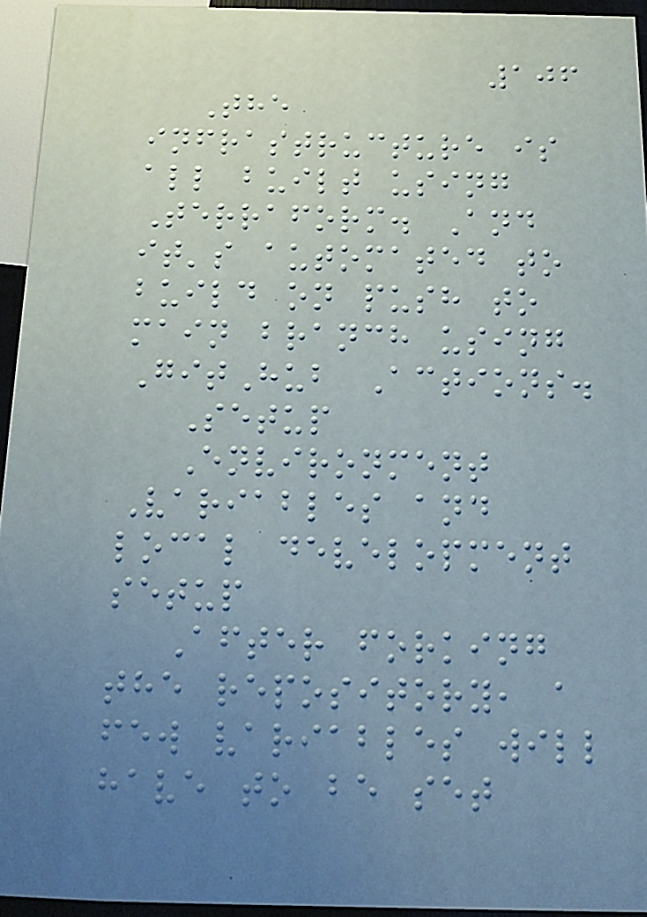106
The
infrastructure is
all built using
Terraform. And
it's automated to
build on push to
main branch using
GitHub Actions.
Setup
Environment
Variables and
local development
setup
After forking
the repository, a
few variables will
have to be set
